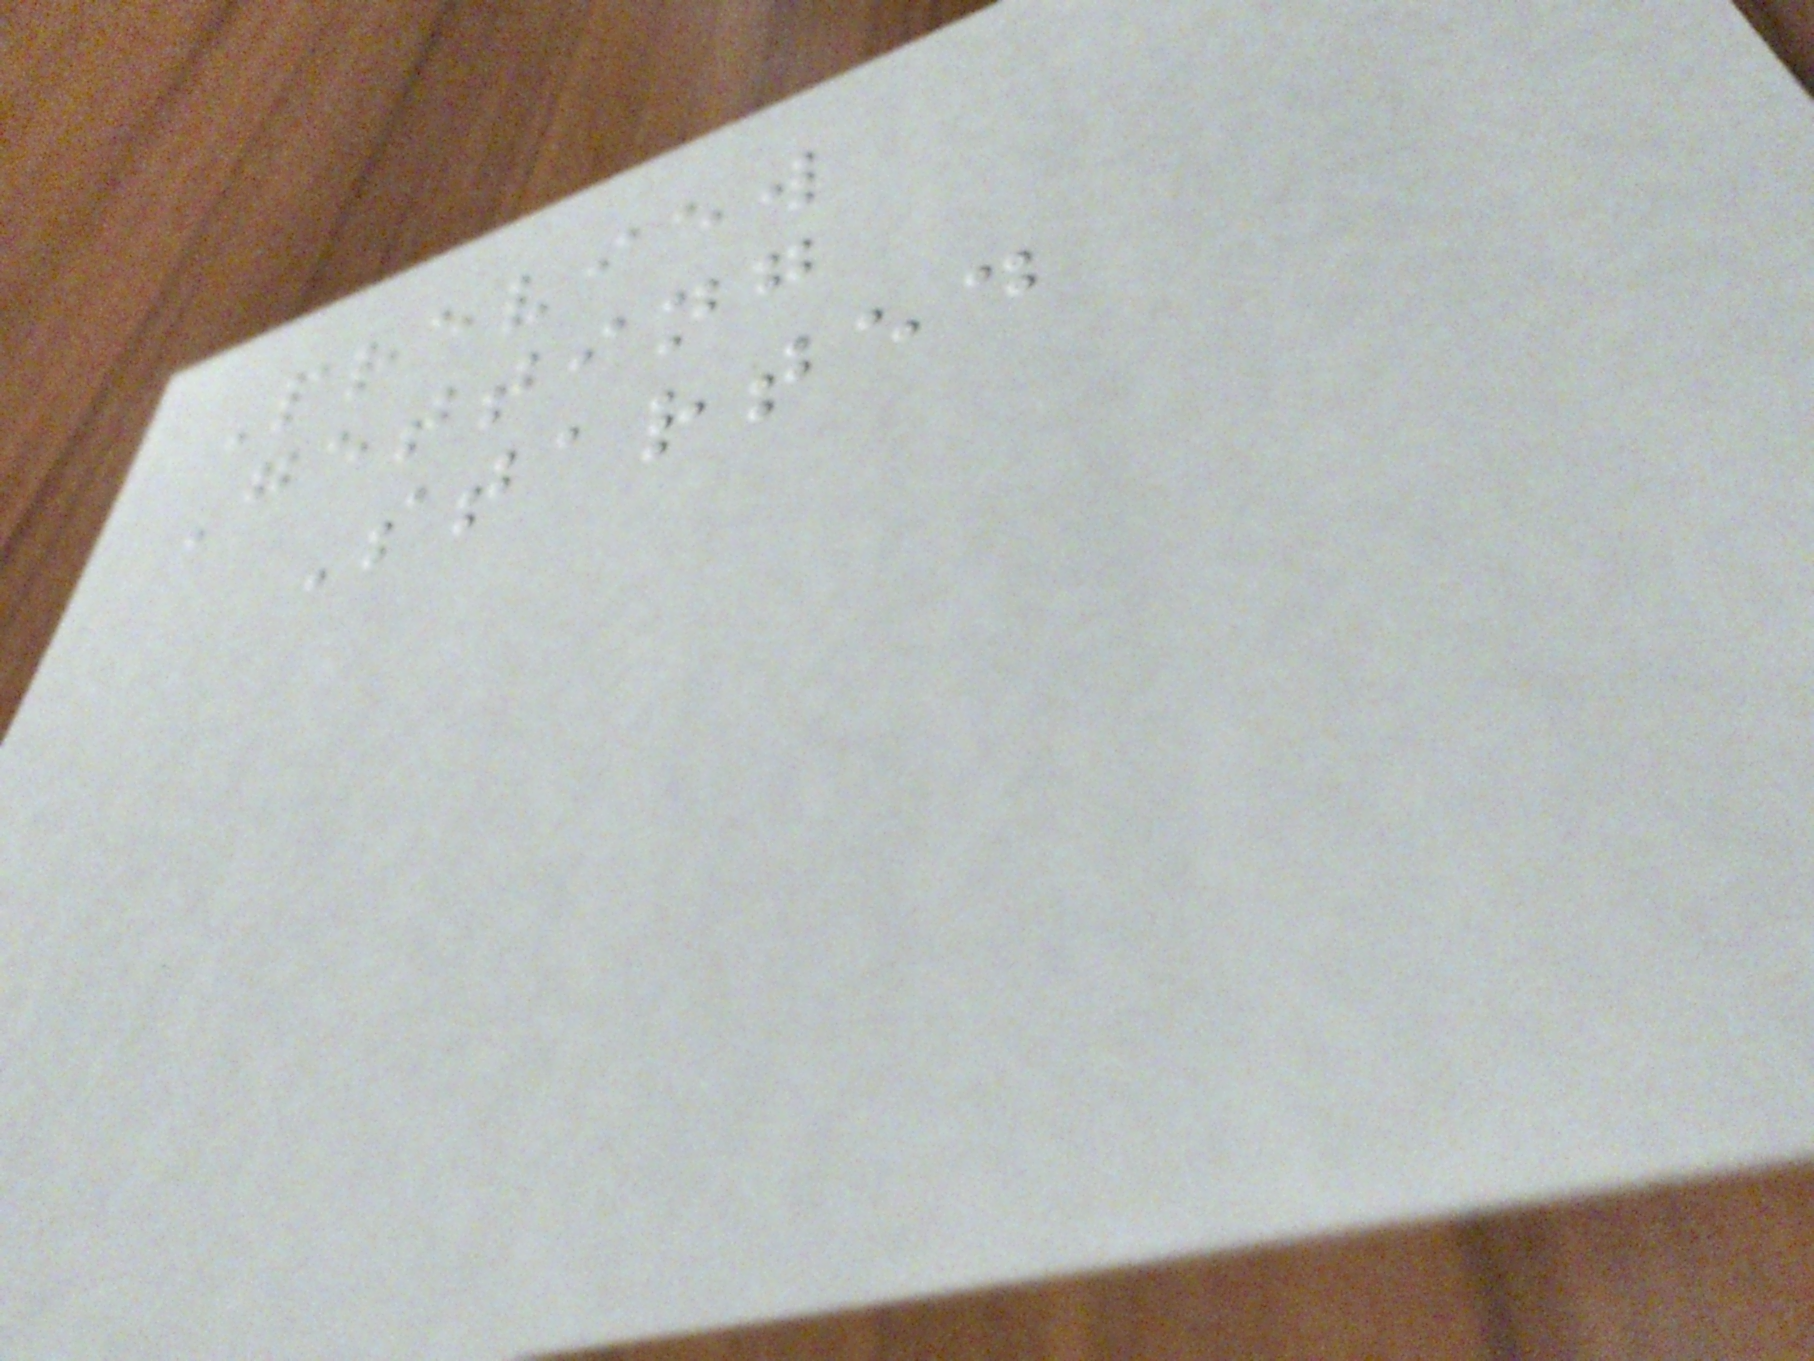Preview
Getting
Started
